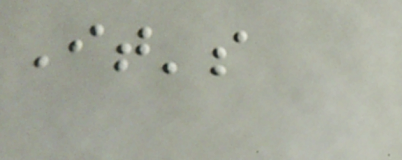It's
